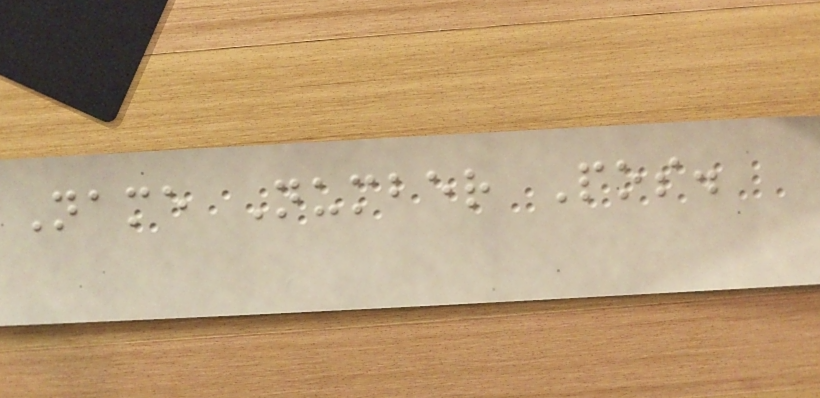Name Number Pos.
